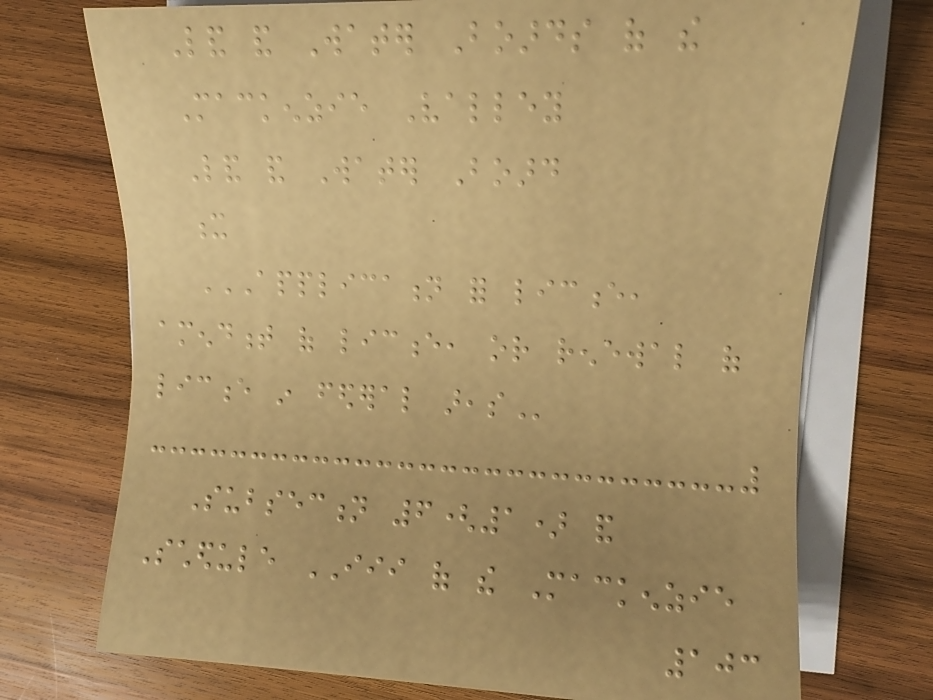Land and Water Boards of the
Mackenzie Valley
Land and Water Board
x
APPLICATION FOR LICENCE,
AMENDMENT OF LICENCE, OR RENEWAL OF
LICENCE IN FEDERAL AREAS
Subsection 6(1) and
Schedule III of the Mackenzie
103
